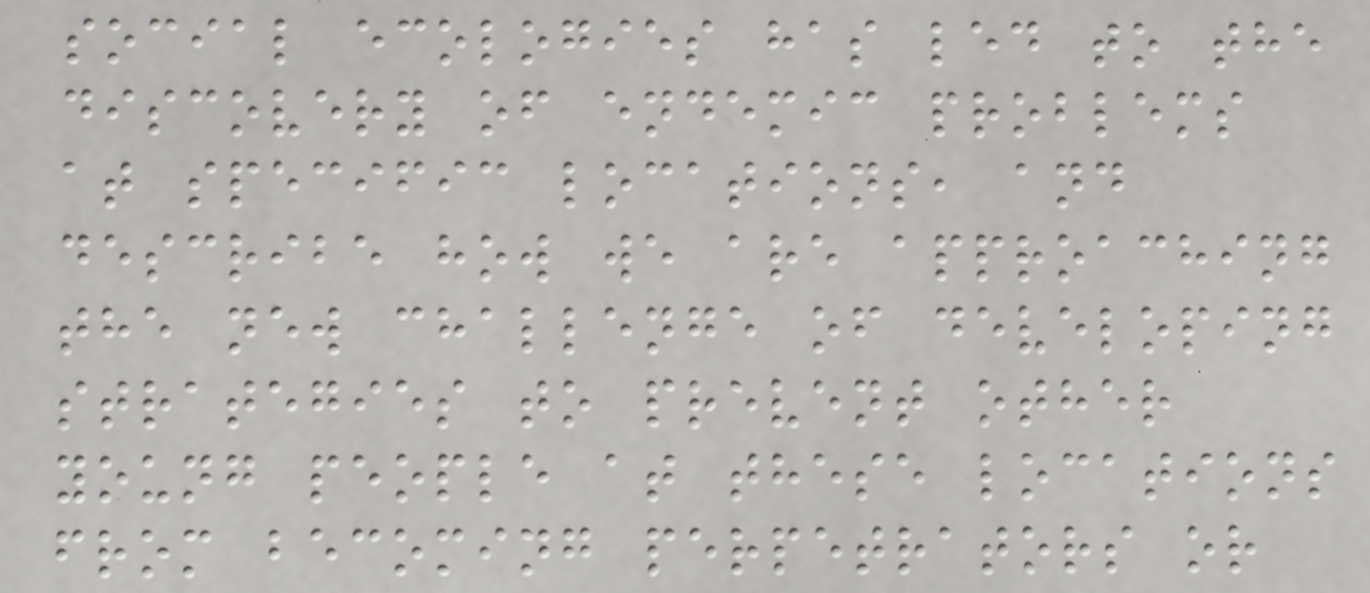social ecologies has led to the
discovery of endemic problems
at specific locations, and
describe how we are approaching
the new challenge of developing
strategies to prevent other
young people at these locations
from becoming perpetrators or
